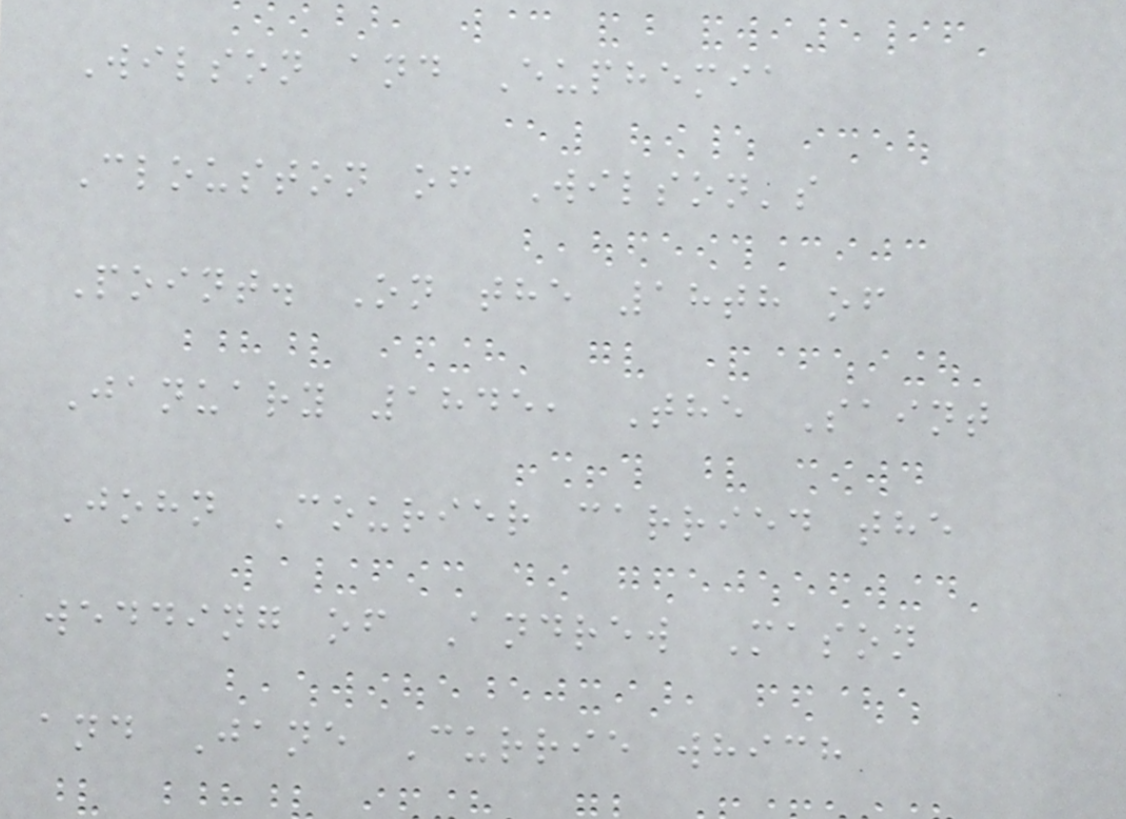Wilson and Euphemia
Clouston of Wilson's
Point. On the 18th of
January 1845, The Saint
John Courier carried the
wedding of Andrew Mason
and Jane Currie which
